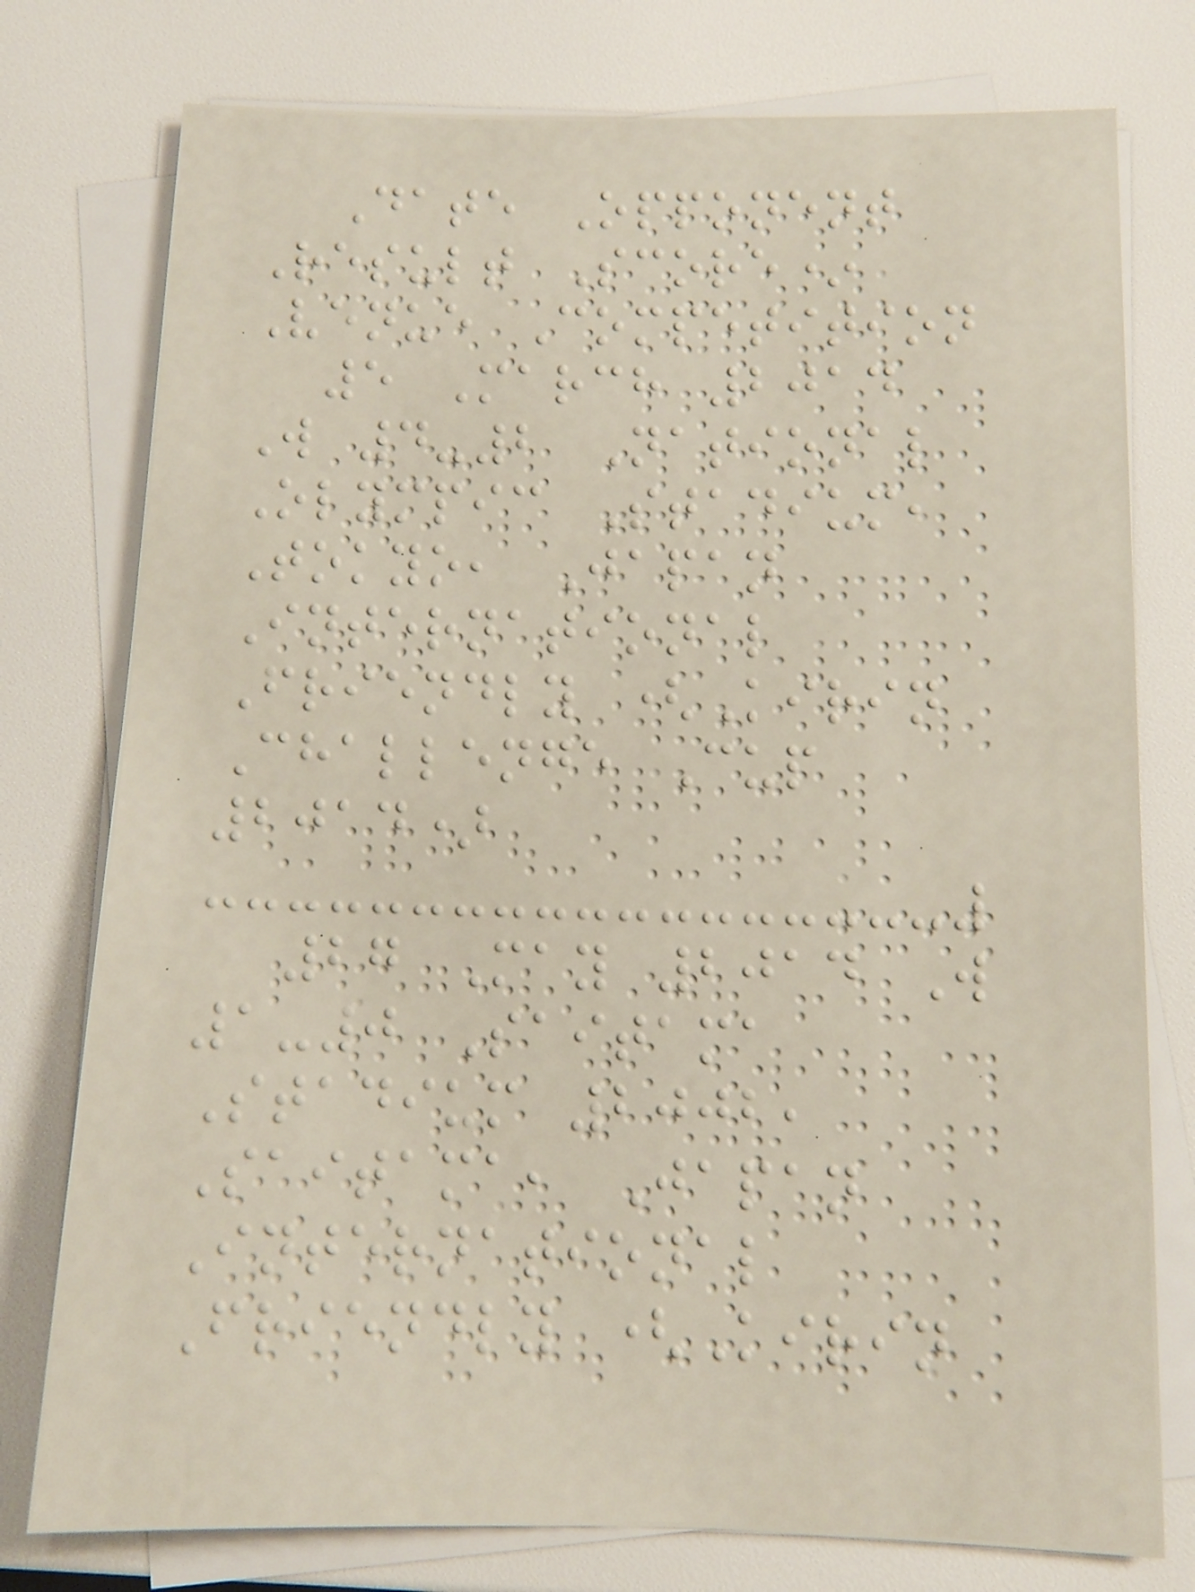Date Opponent
Result Score*
Venue Competition
5 March 2014
W 4-2 National
Olympic Stadium,
Tokyo, Japan
International
Friendly (Kirin
Challenge Cup
2014)
27 May 2014 W
1-0 Saitama
Stadium 2002,
Saitama, Japan
International
Friendly (Kirin
